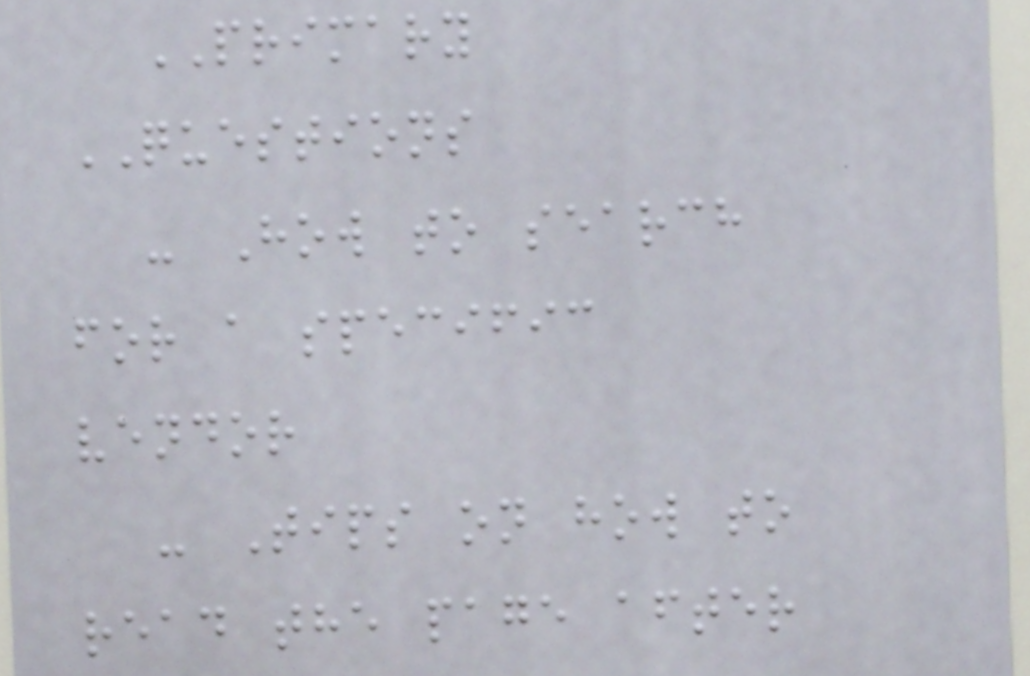PRIMARY
QUESTIONS
- How to search
for a specific
vendor
- Tips on how to
read the page after
